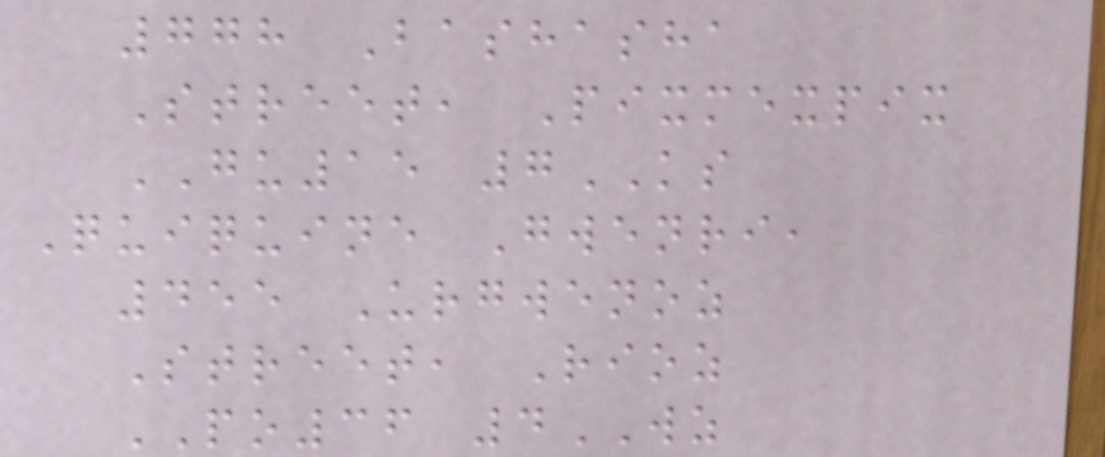778 Bashasha
Street, Pixmexpix
GU15 7KS
Quiquine Gwenri,
455 Urgwenoz
Street, Rioz
PO36 4WZ
